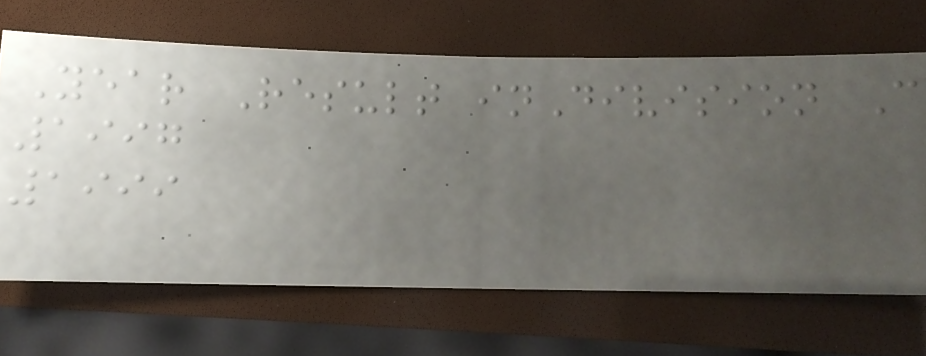Year Result inDivision C
1997
1999
